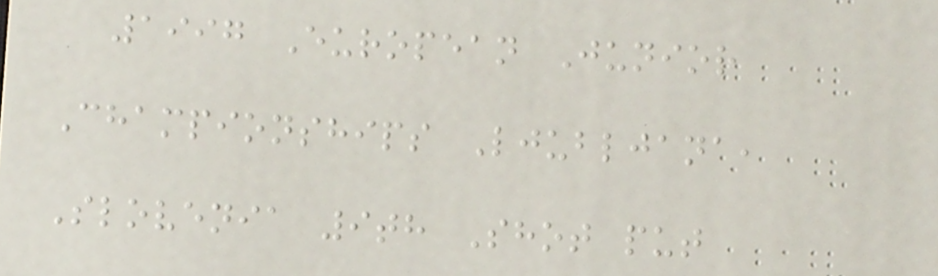1997 European Junior
Championships Ljubljana,
Slovenia 9th Shot put
